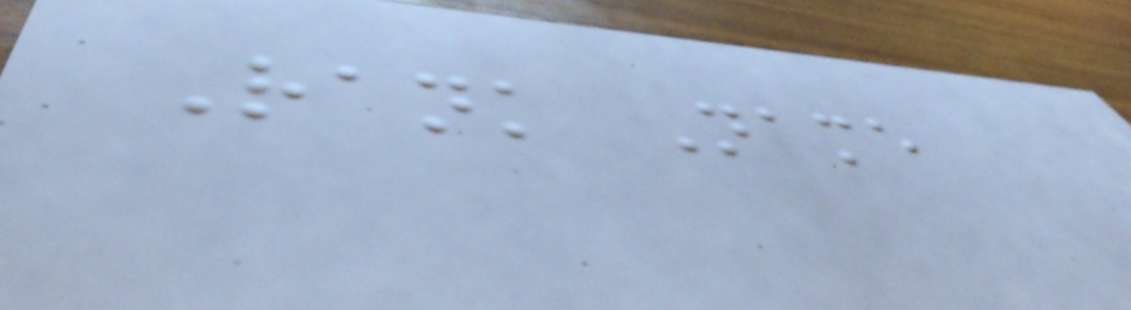Rank Name
